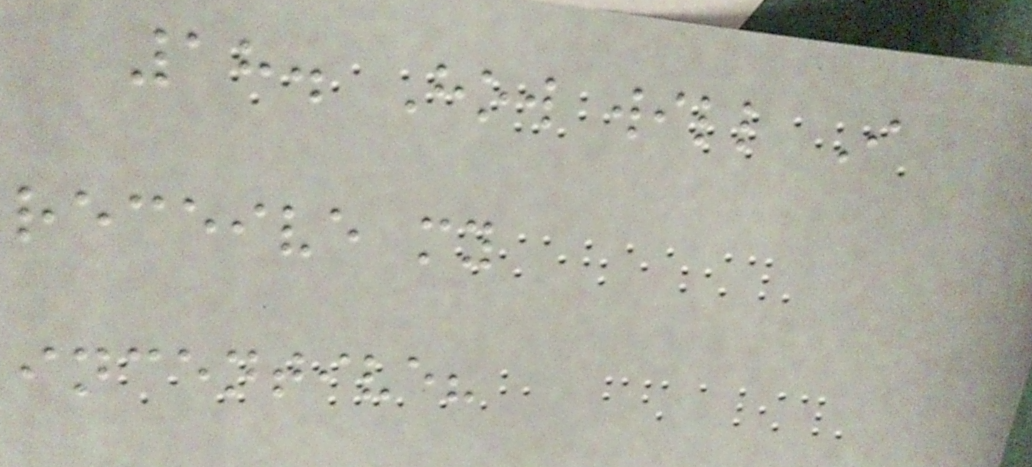18. How will I
receive my
incentive?
